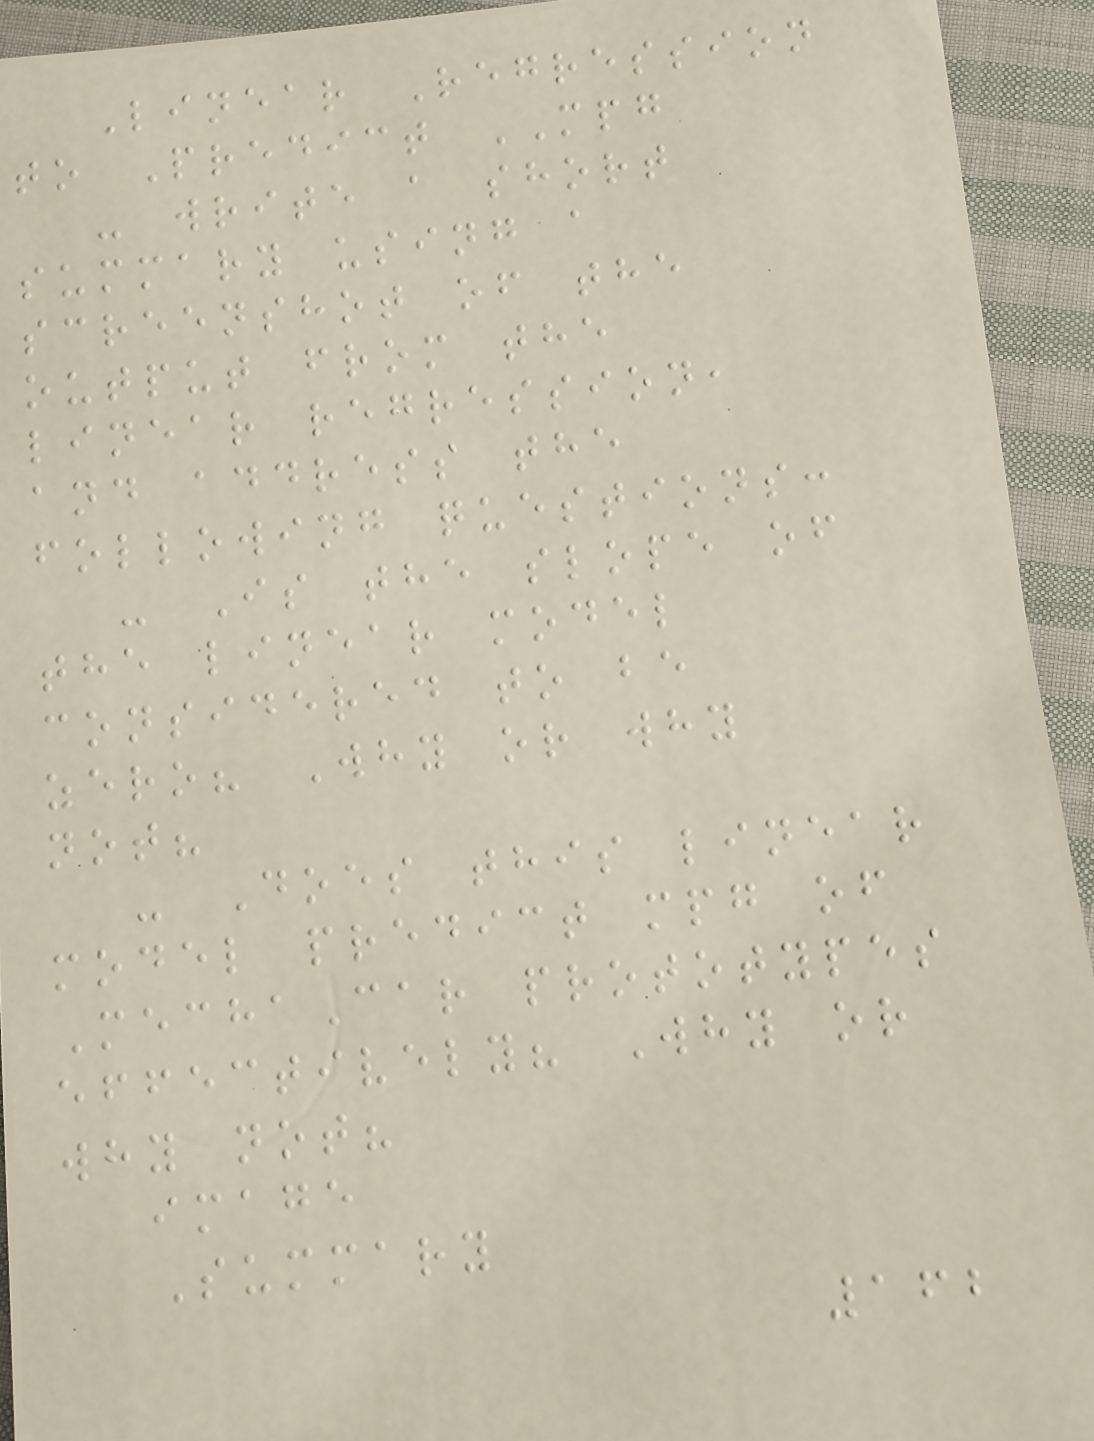Linear Regression
to Predict MPG
- write a short
summary using a
screenshot of the
output from the
linear regression,
and address the
following questions:
- Is the slope of
the linear model
considered to be
zero? Why or why
not?
- Does this linear
model predict mpg of
MechaCar prototypes
effectively? Why or
why not?
image
Summary
162
